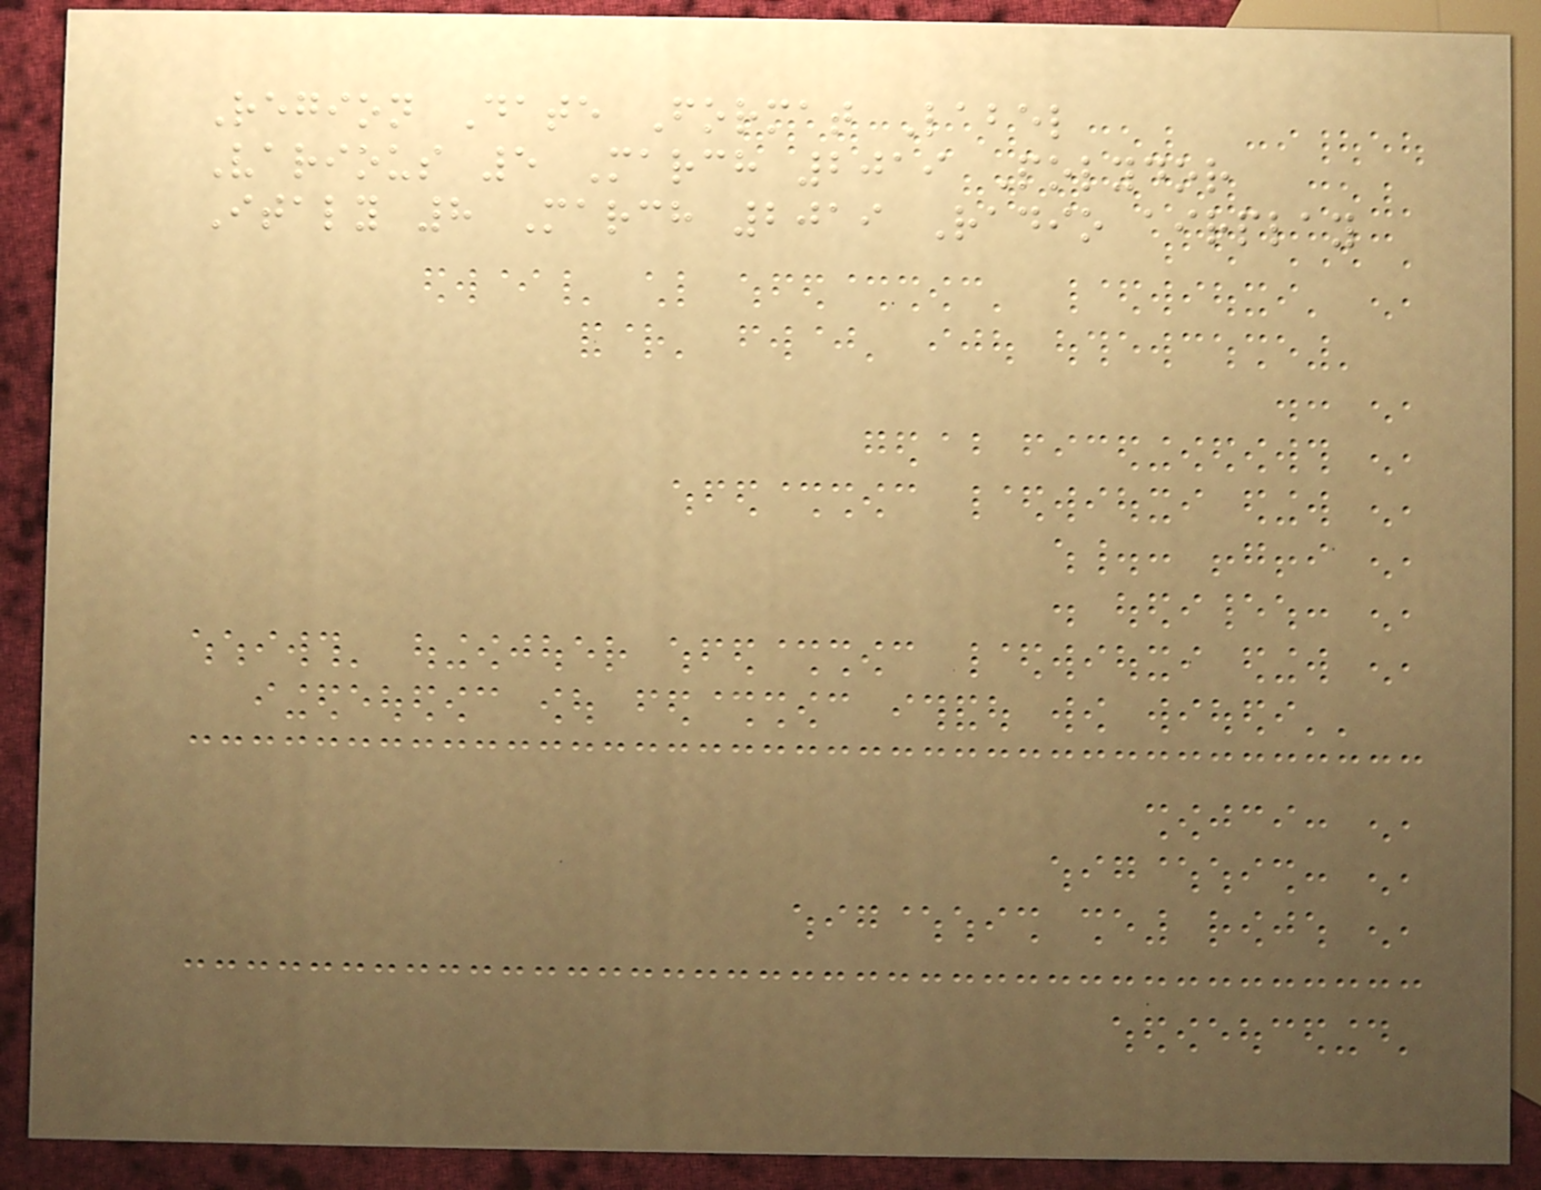Region Date Format Label
Various 5 March 2019 Polydor
Italy 8 March 2019 Radio airplay
